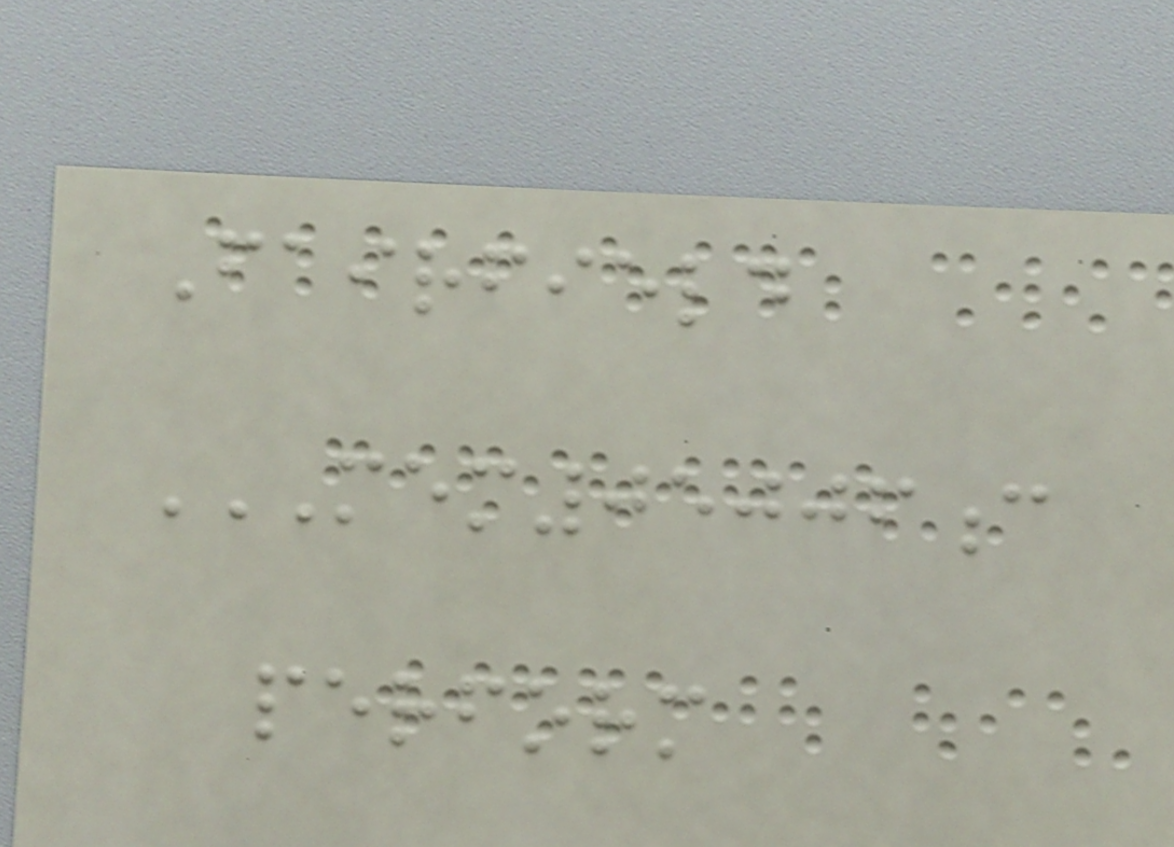Fairfield
MEM05006C
PERFORM
